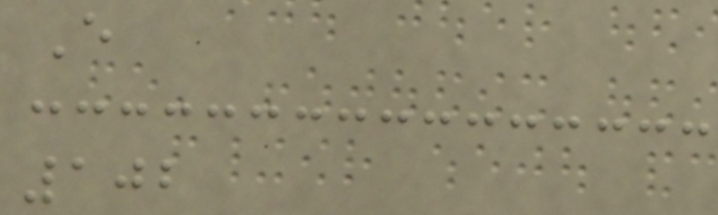E
102
